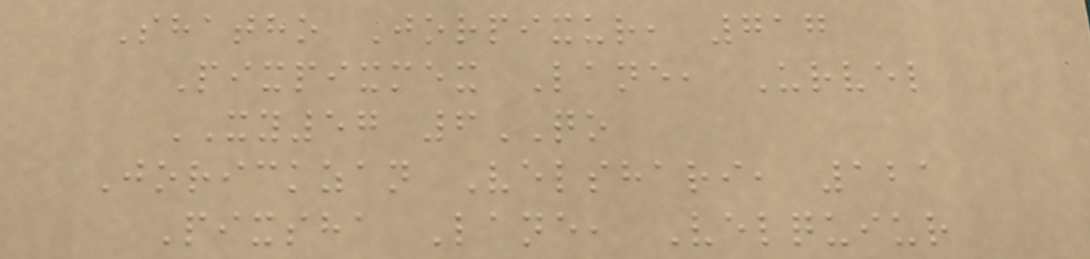Shatho Jorpixur, 717
Pixpixmex Lane, Urvel
XY57 6QO
Jorickzan Velshari, 121
Pixsha Lane, Velquiur
